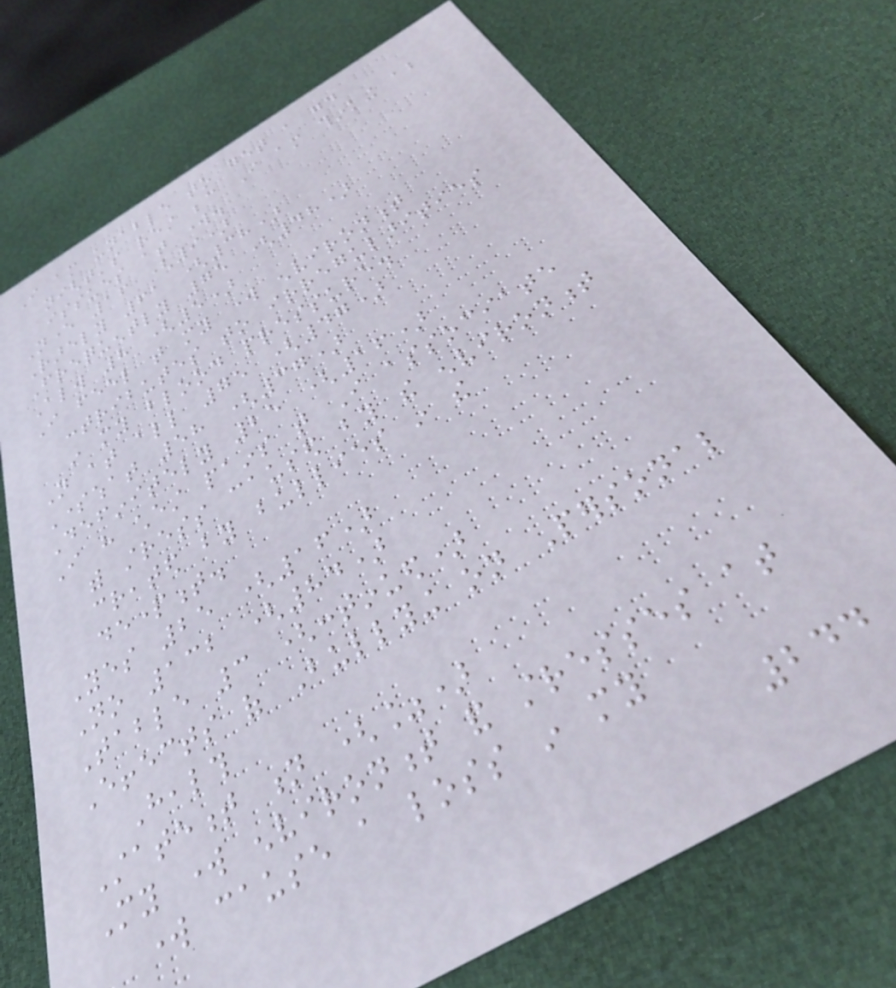I am unable to get a good
night's rest because I am thinking about
issues at work.
Never 16 (9)
Rarely 61 (38)
Frequently 75 (48)
Always 8 (5)
I feel that my work environment
contributes to irregularities
in my blood pressure.
Not at all 75 (47)
Somewhat 58 (37)
Definitely 25 (16)
I have chest pains that I associate
with stress caused by the environment
created by bullies in the
department.
Yes 25 (16)
No 132 (84)
Table 3 (continued)
Effects of Bullying on Personal
Health
Statement n (%)
My work environment and stresses at
work cause a loss in my
244
